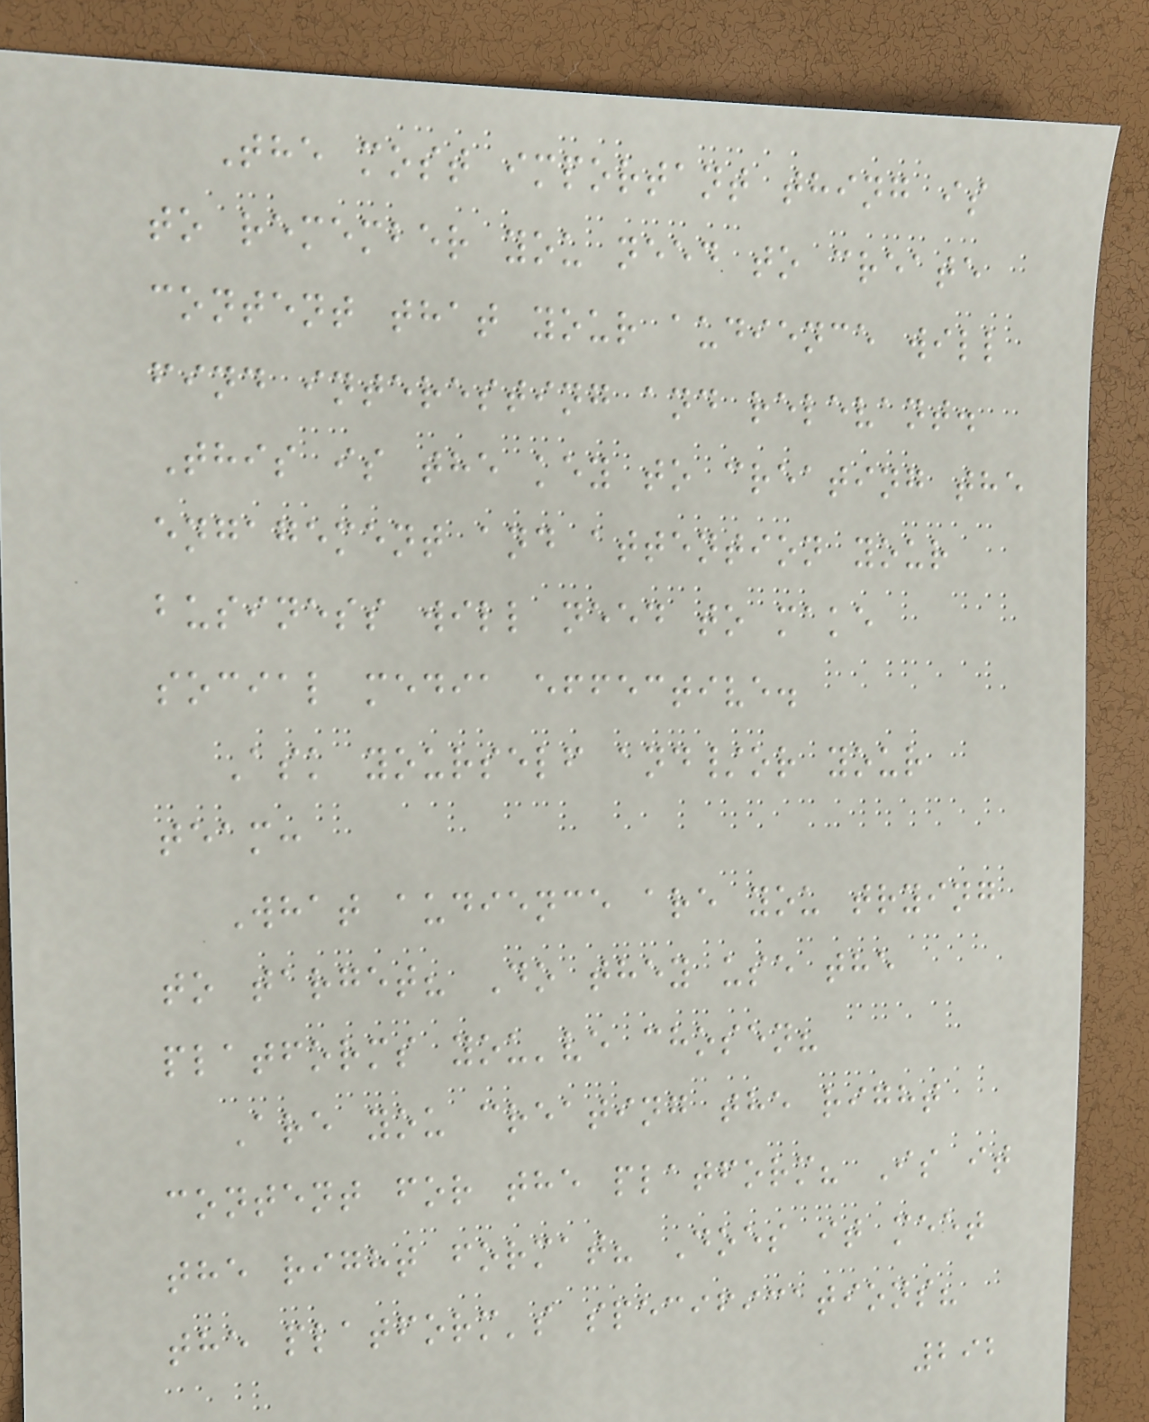The most important thing is
to remember you need to create
content that your audience will
find interesting and relevant.
This is the key to creating the
engagement and attention your
business will need to make
social media effective.
Ask yourself and/or your
team:
What audience are you trying
to target? Do they use the
platforms you've chosen?
Are you creating the right
content for the platform? Is it
the right format? Does it meet
the platform's specifications?
292
